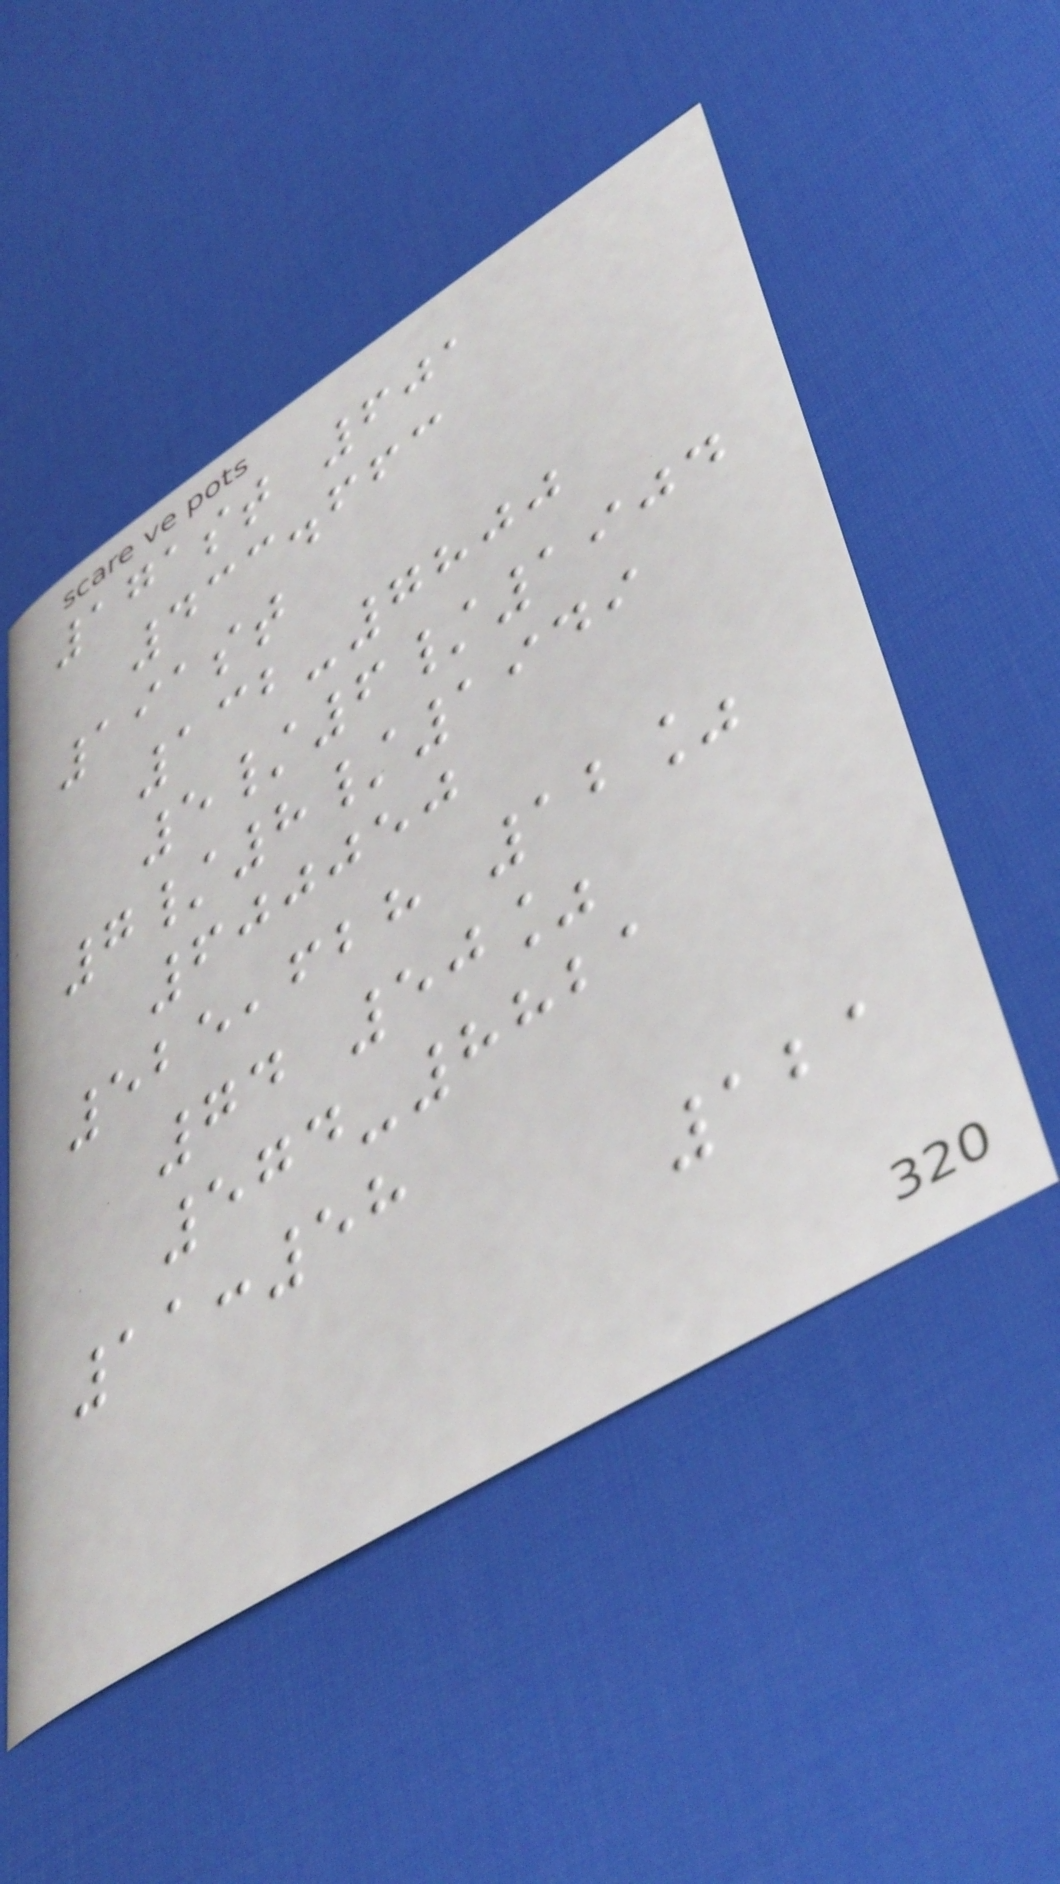171st 601
433.663
191st
132-7800
5/6/1904
7/8/1949
600050
525,628 12%
74 50%
574-8821
11:58
121
